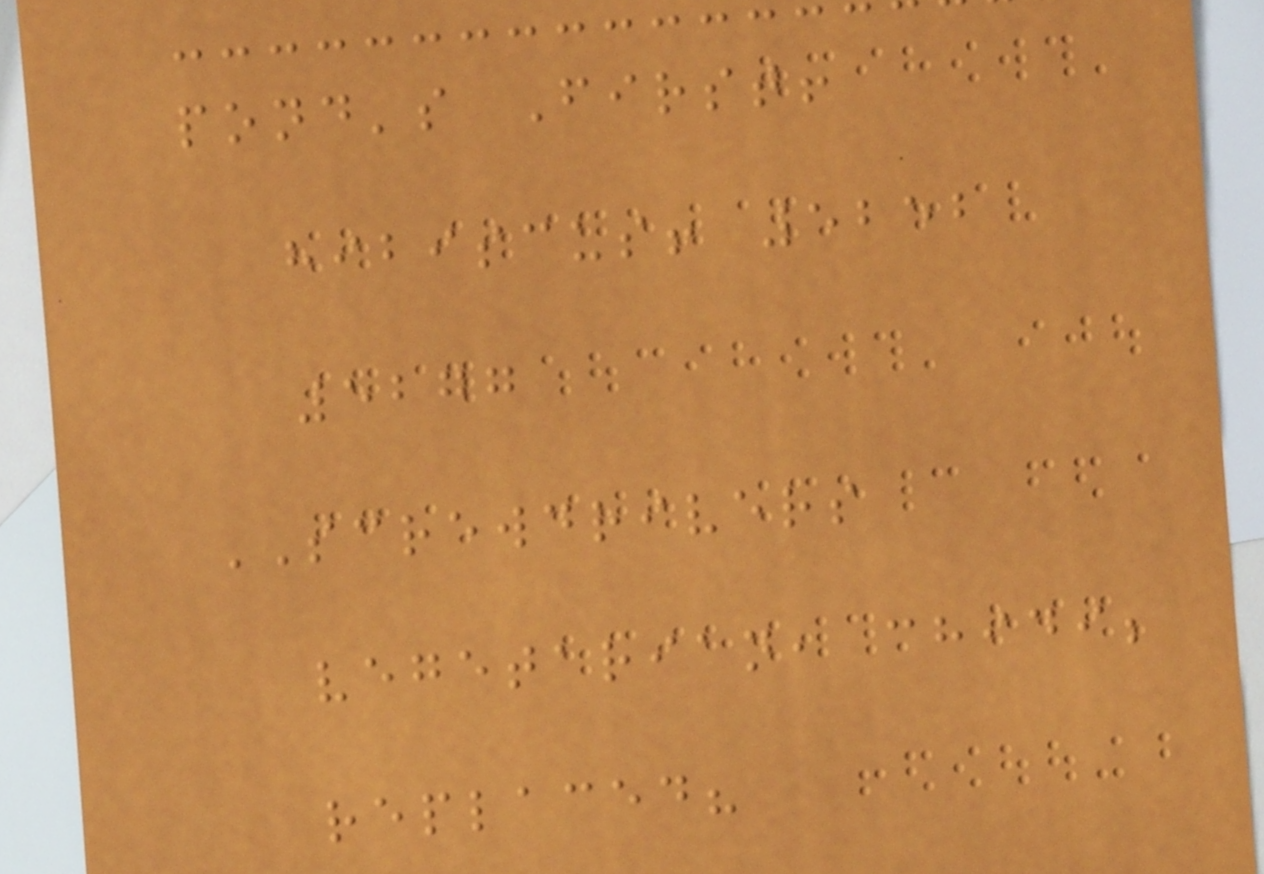pond's First!
hibiscus! 5252
5277
SCREWDRIVERS
vegetarian, chidi;
replaced?
